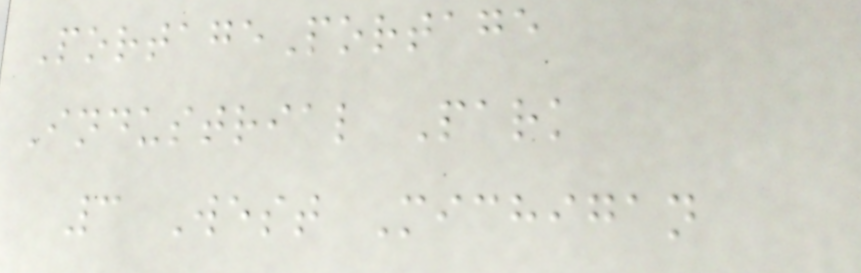PortagePortage
Industrial Park
3 West Michigan
